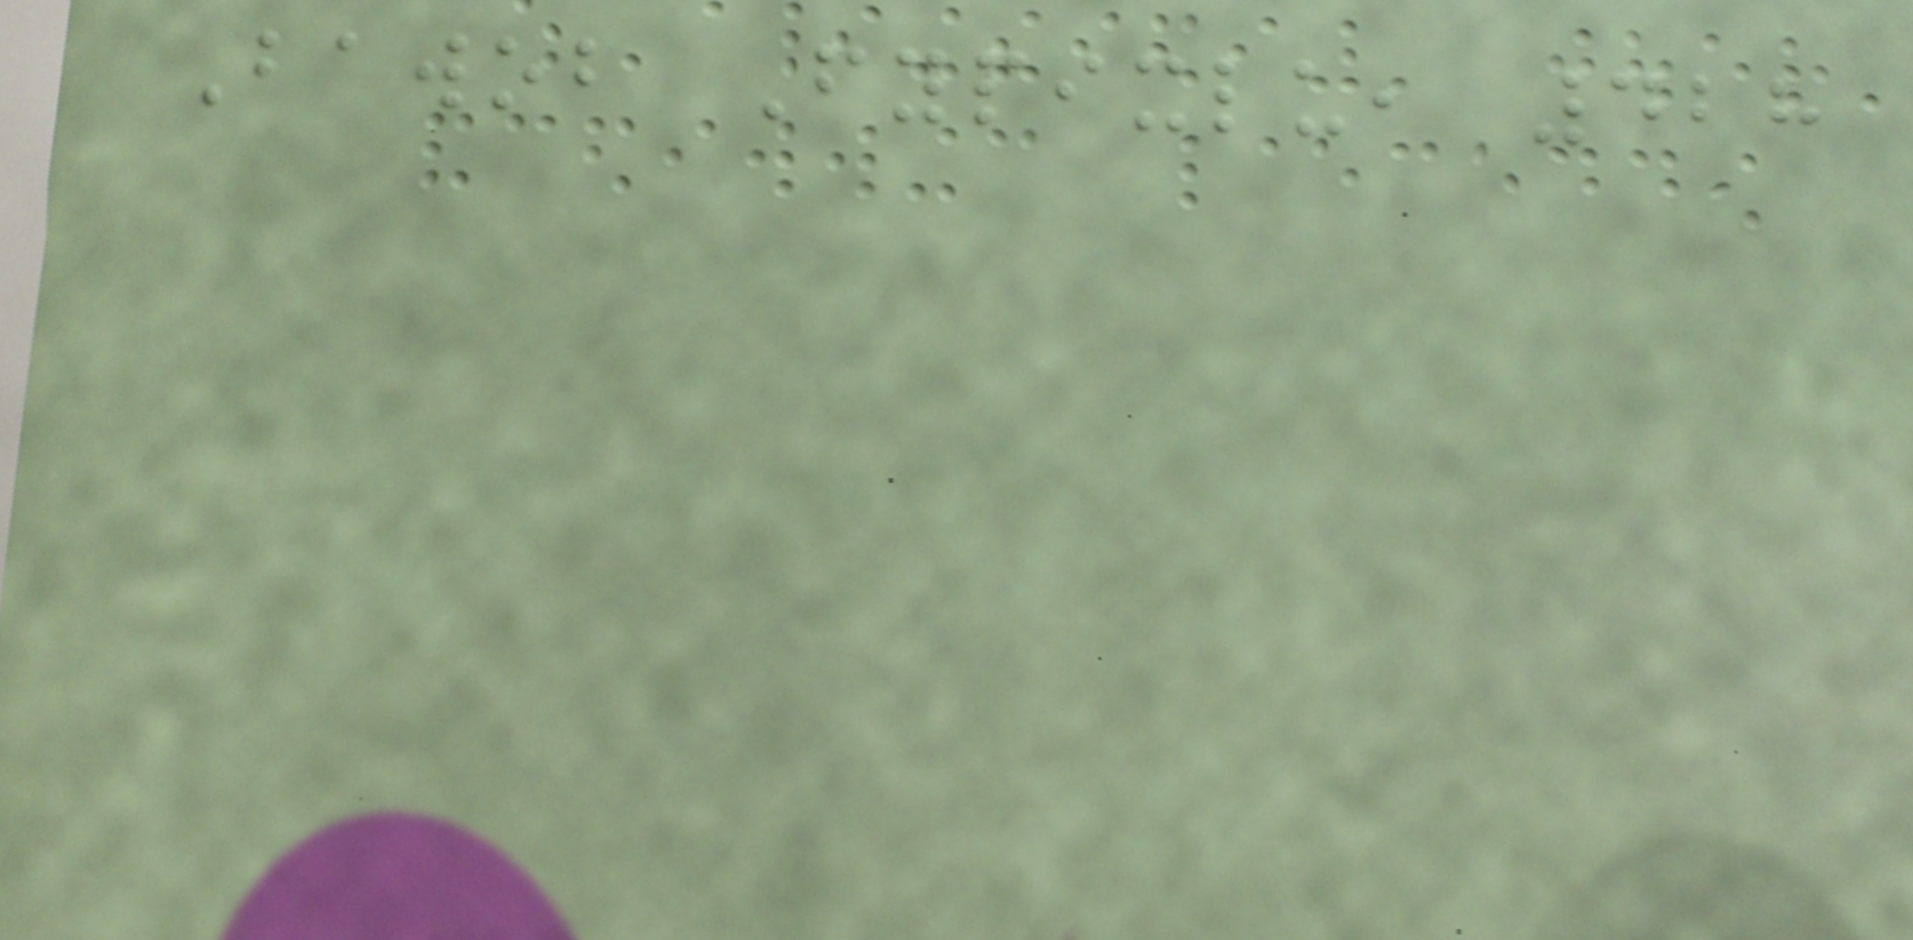Bawob Fypixlu, 428
